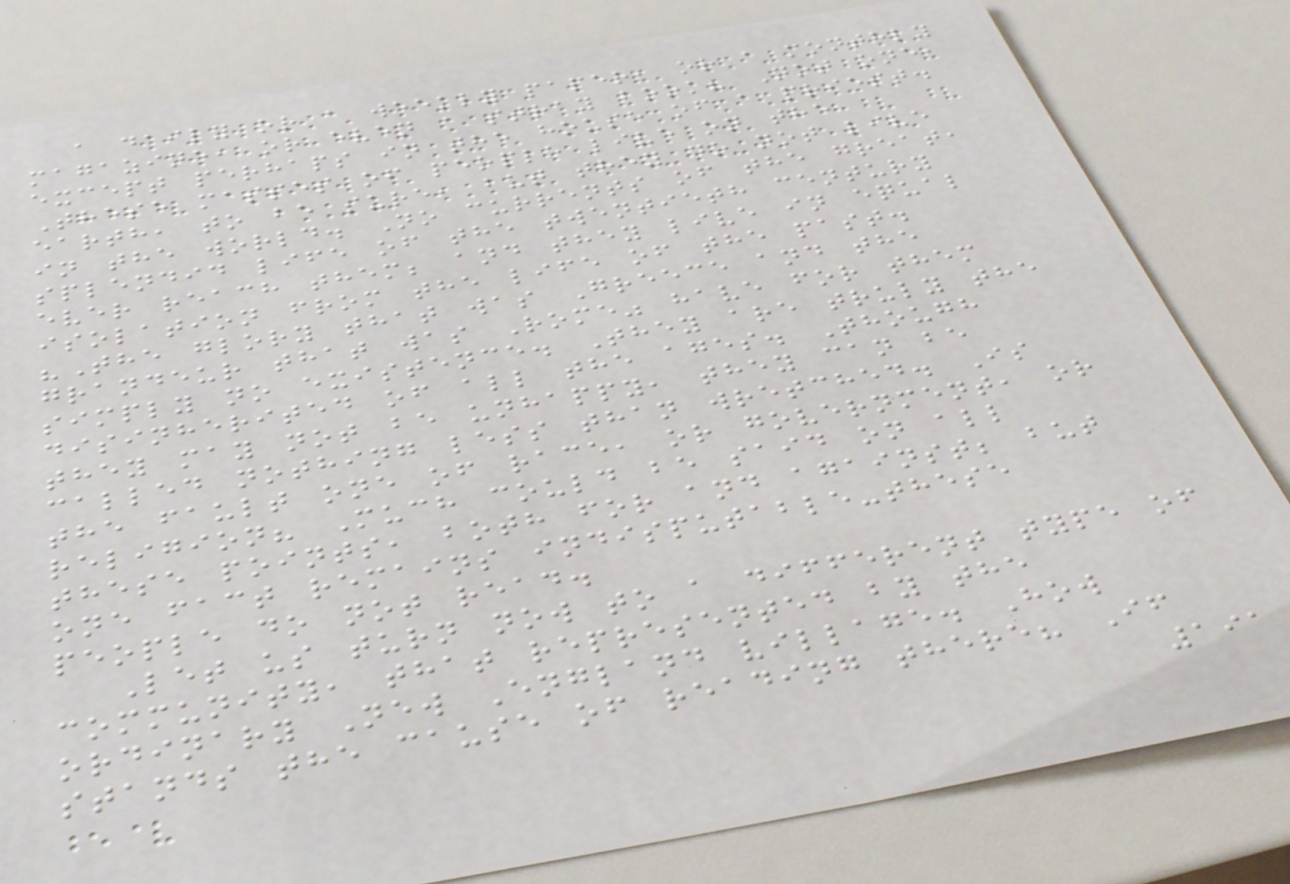a daily or a weekly paper, or a monthly
magazine, or even a stray book? Not one,
except perhaps in the house of a priest.
These masses of people live on the
earth, to be sure, but they do not live
in the world. No currents of the great,
splendid life of the twentieth century
ever reach them; and they live in equal
isolation from the life of the past.
"The glory that was Greece and the
grandeur that was Rome" have for them
simply no existence. They are truly the
disinherited of all the ages. Though
they may not be unhappy, they can be
called nothing less than wretched. Is
the fault one of race, or government, or
religion? Much could be said on all
these points, both for and against; but
one fact remains indisputable-these
people do not read.
Let us turn now to a different type of
community, that represented by the
ordinary New England village. How
stands the cause of reading there? If
191
